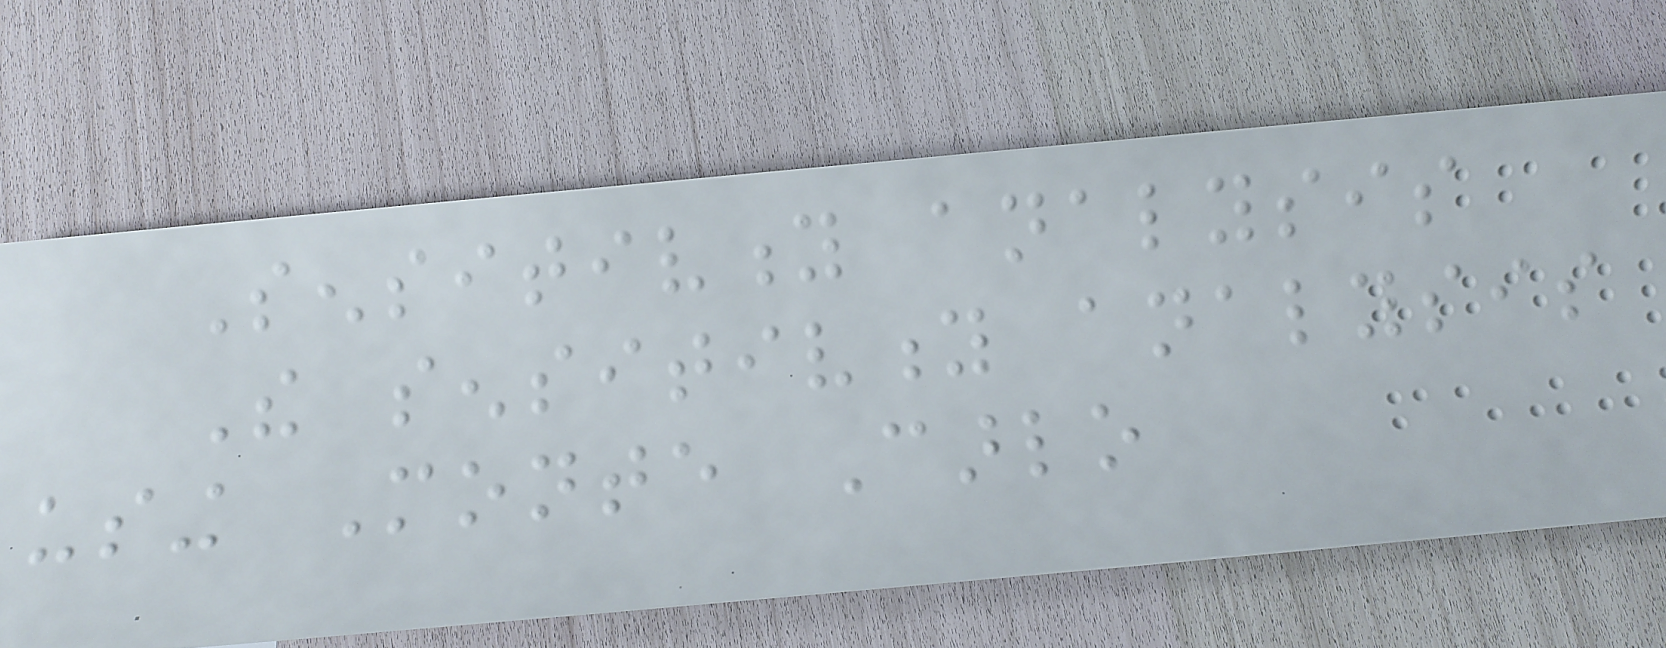Sensitivity analysis
The sensitivity analysis
using Monte Carlo
